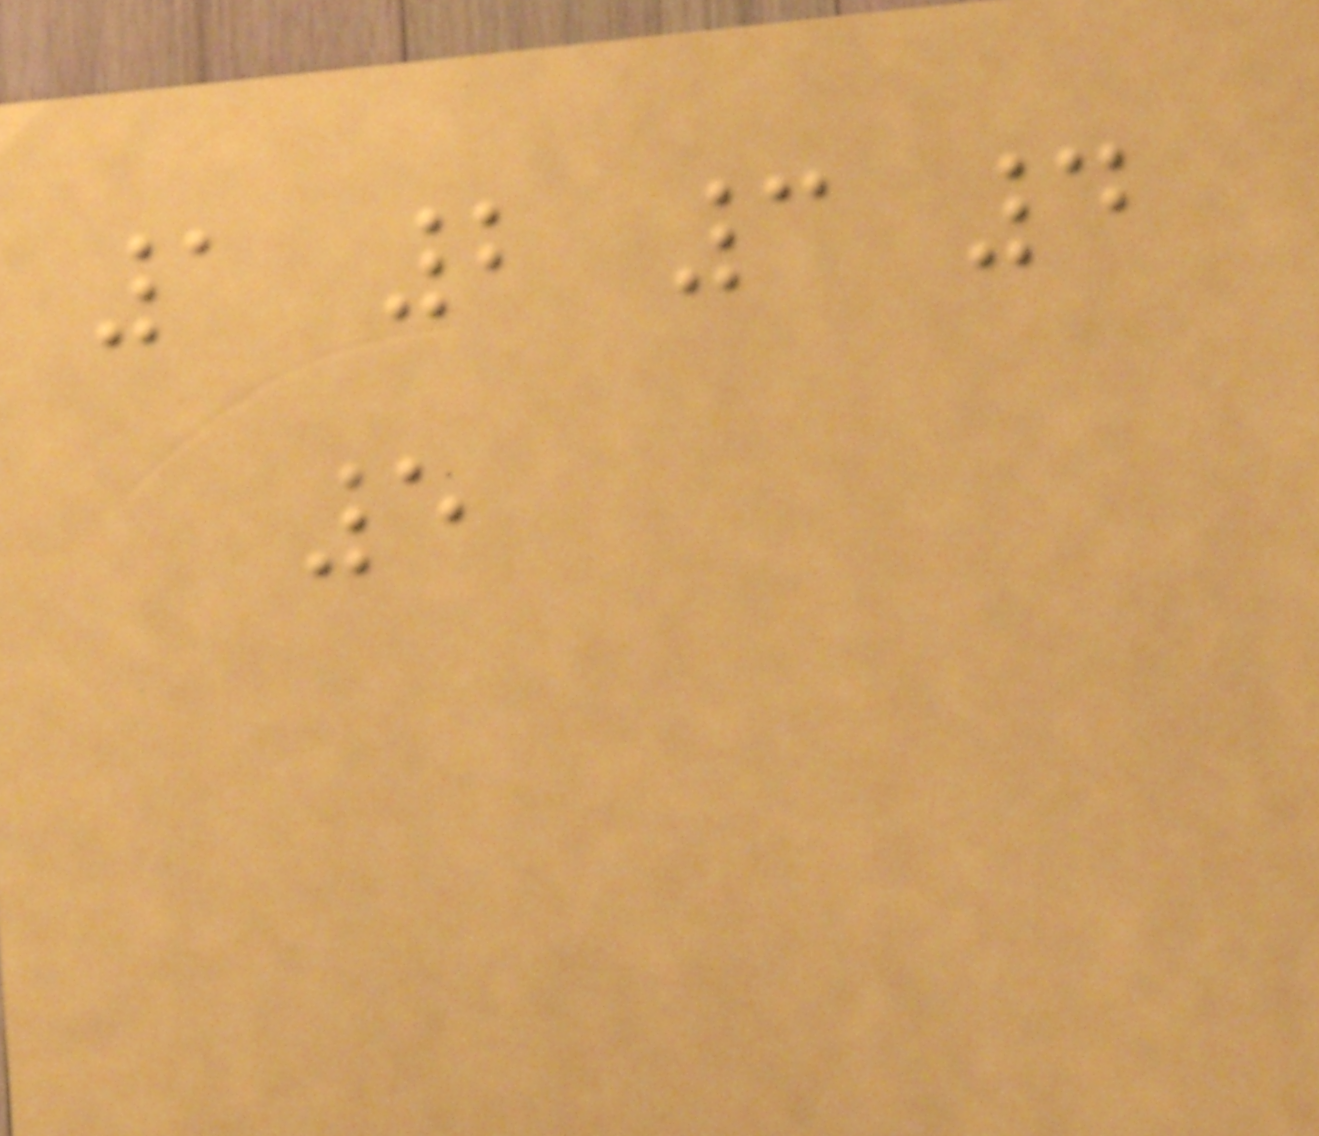1 2 3 4
5
